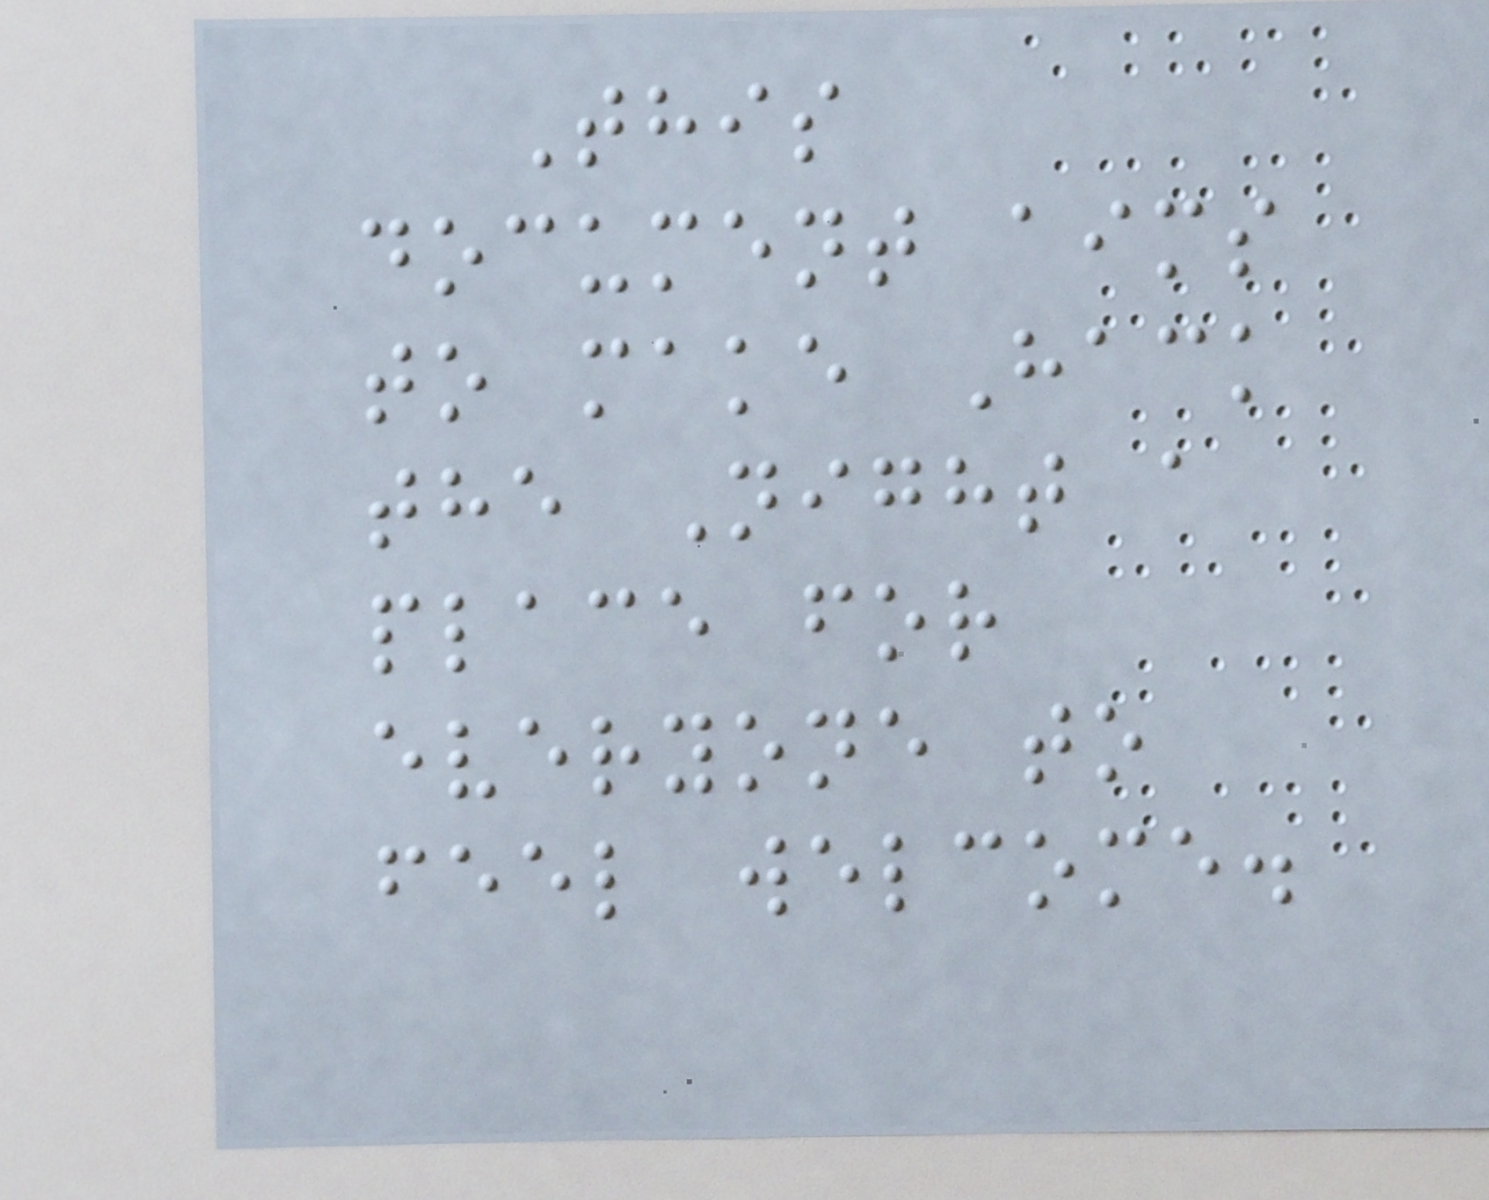This
document aims
to make Hack
the Night a
place for
everyone to
feel welcome.
